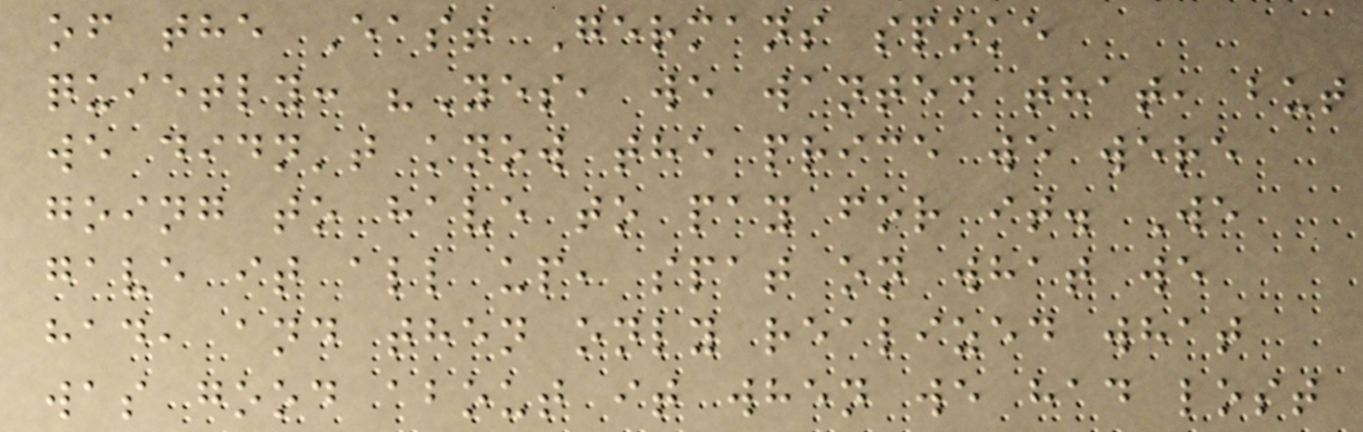of the East Germans spoke
quietly: "Yes, we wanted that, but
we didn't know the price we were
going to have to pay for it. We
gave it all up, spat on what we
had, and then only realized what
was good about it when we had lost
